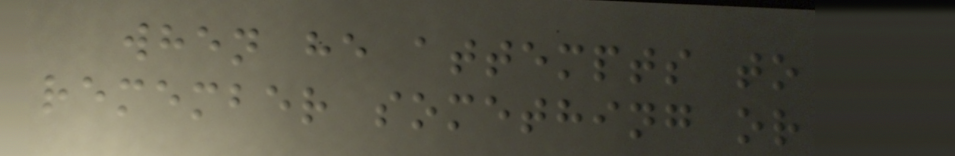when he attempts to
remember something or
